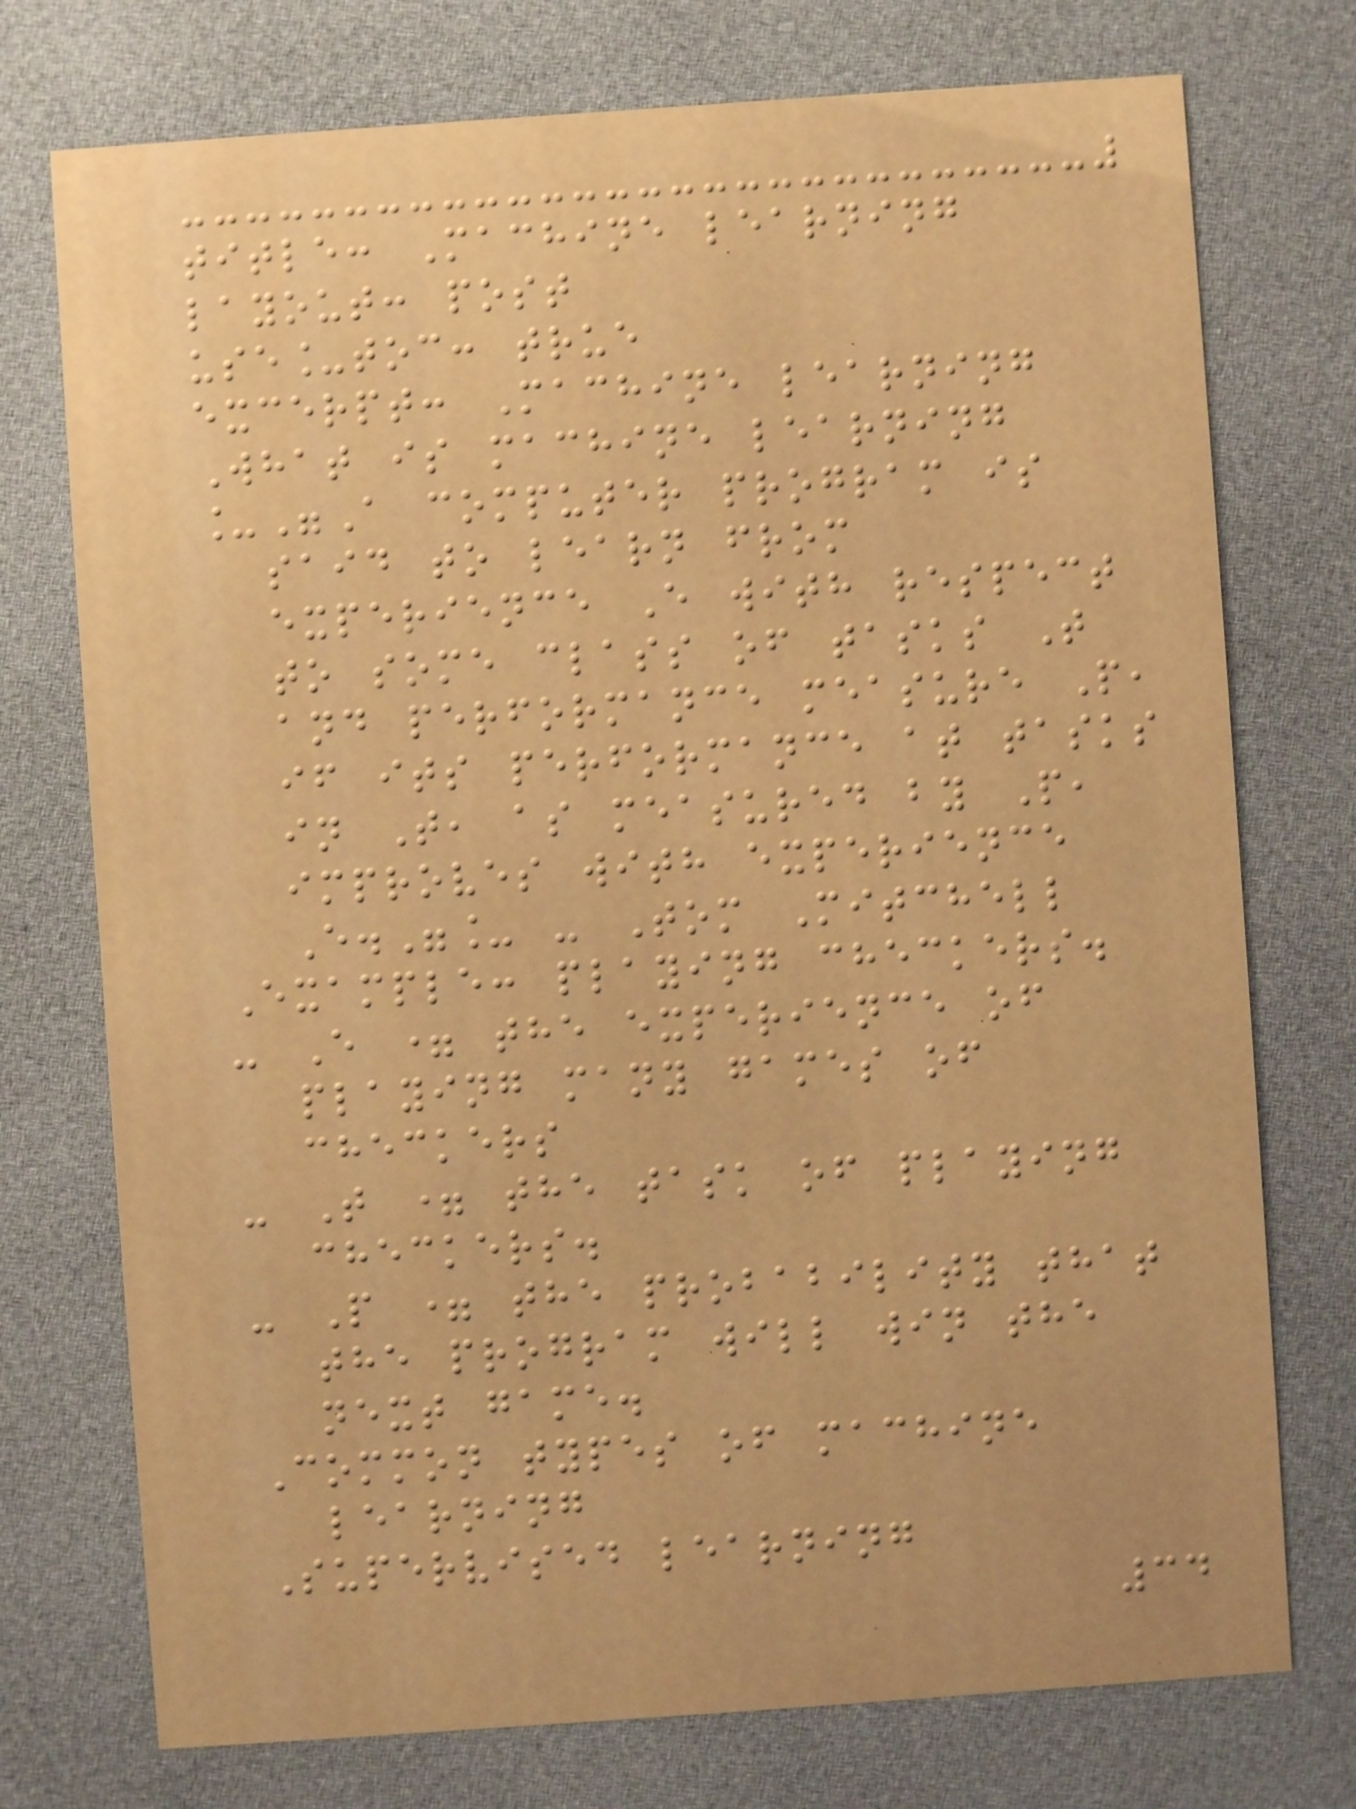title: Machine learning
layout: post
use_toc: true
excerpt: Machine learning
What is machine learning
_"A computer program is
said to learn from
experience E with respect
to some class of tasks T
and performance measure P,
if its performance at tasks
in T, as measured by P,
improves with experience
E."_ - Tom Mitchell
Example: playing checkers.
- E = the experience of
playing many games of
checkers
- T = the task of playing
checkers.
- P = the probability that
the program will win the
next game.
Common types of machine
learning
Supervised learning
34
